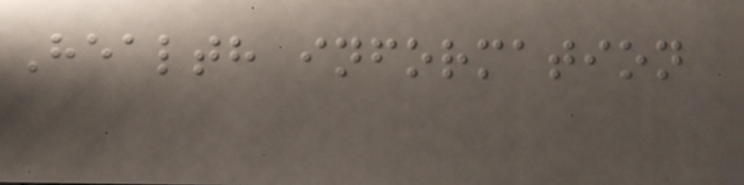Health information
